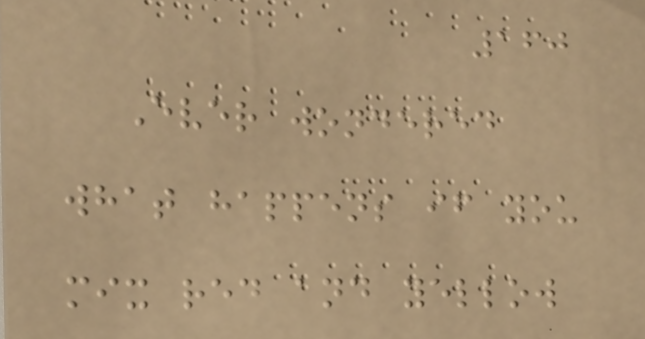160
Ever wondered
what happens if you
mix red and yellow
